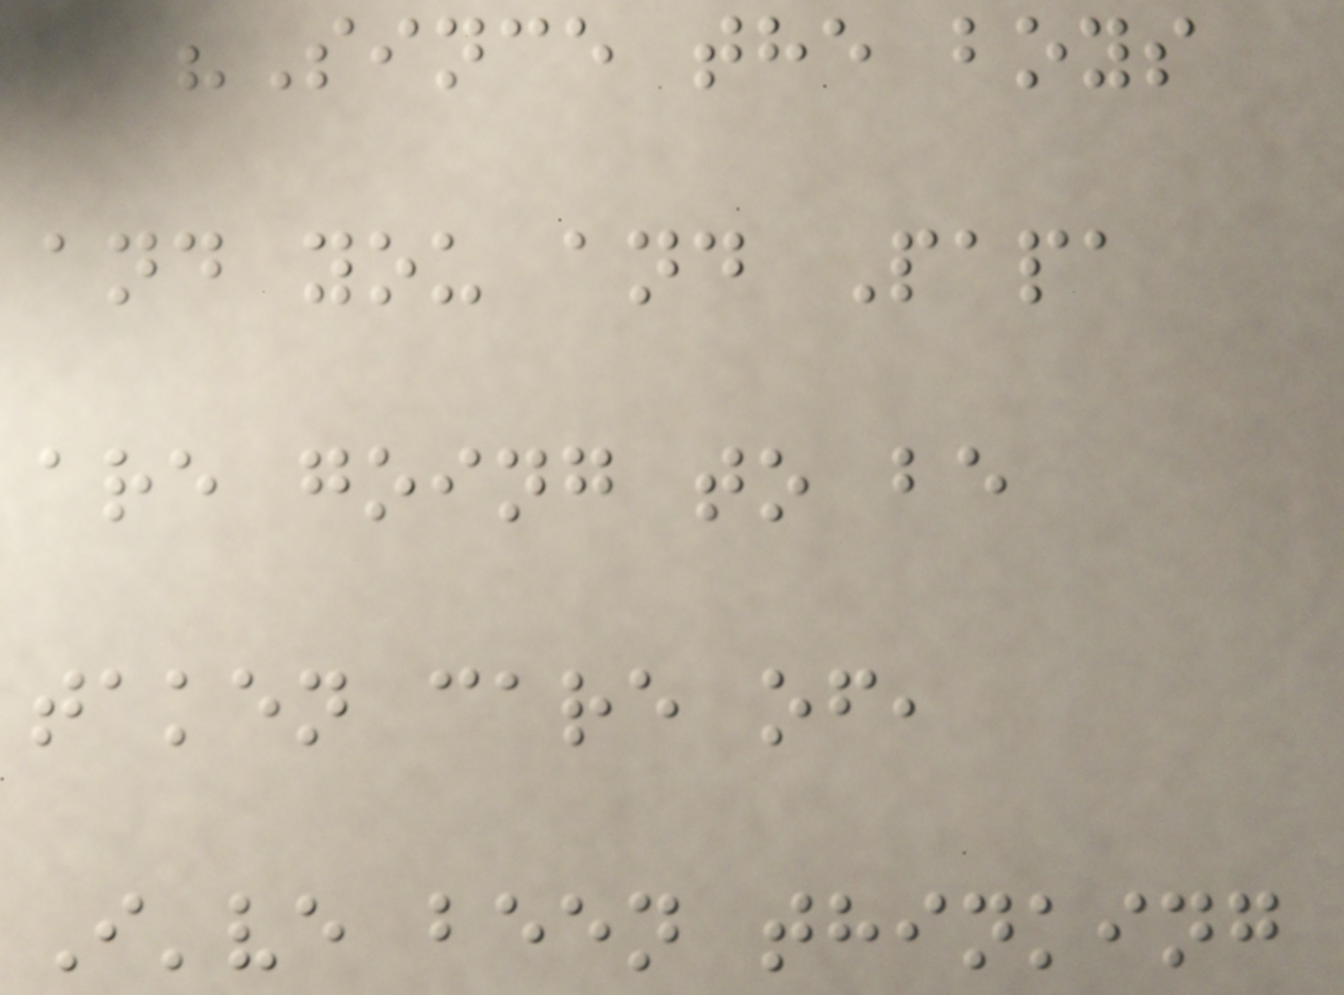"Since the boys
and you and Papa
are going to be
taken care of,
I've been thinking
